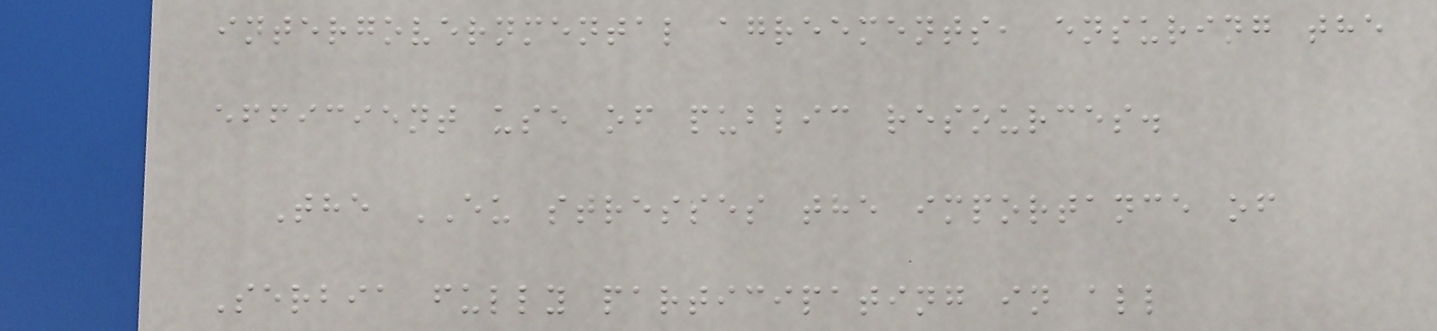intergovernmental agreements, ensuring the
efficient use of public resources.
The EU stresses the importance of
Serbia fully participating in all
